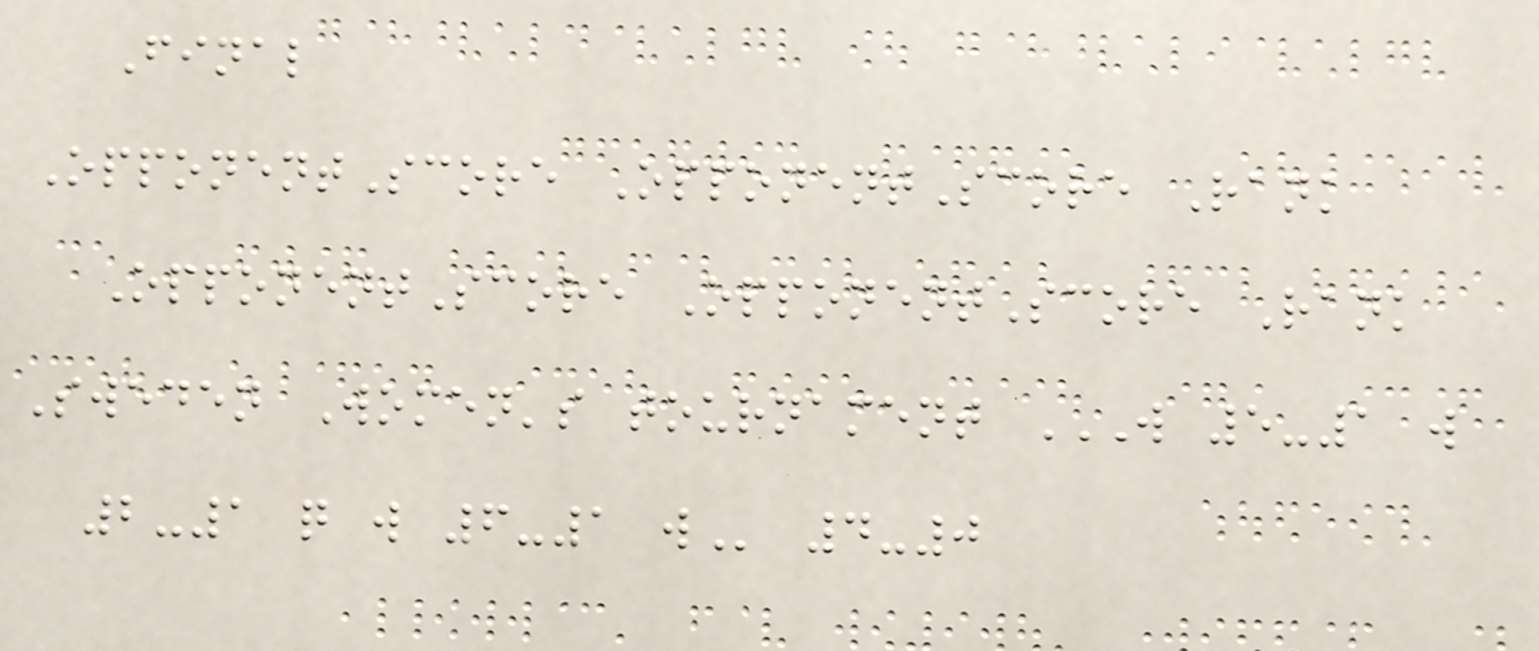Final
OpponentScore OpponentScore Rank
OpponentScore OpponentScore Rank
Sweden Women's tournament W 5-1 W
2-1 Q W 6-1 W 4-0
